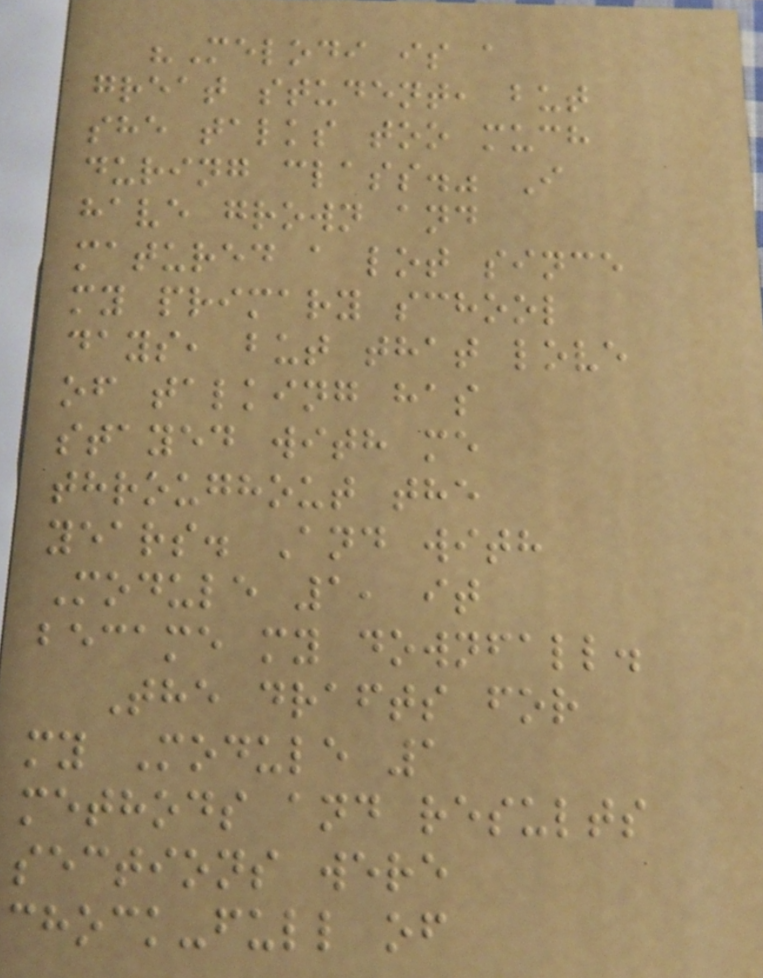"Melodi is a
great student, but
she talks too much
during class." I
have grown and
matured a lot since
my primary school
days, but that love
of talking has
stayed with me
throughout the
years. And with
Module 1, it
became my downfall.
The drafts for
my Module 1
methods and results
sections were
chock-full of
